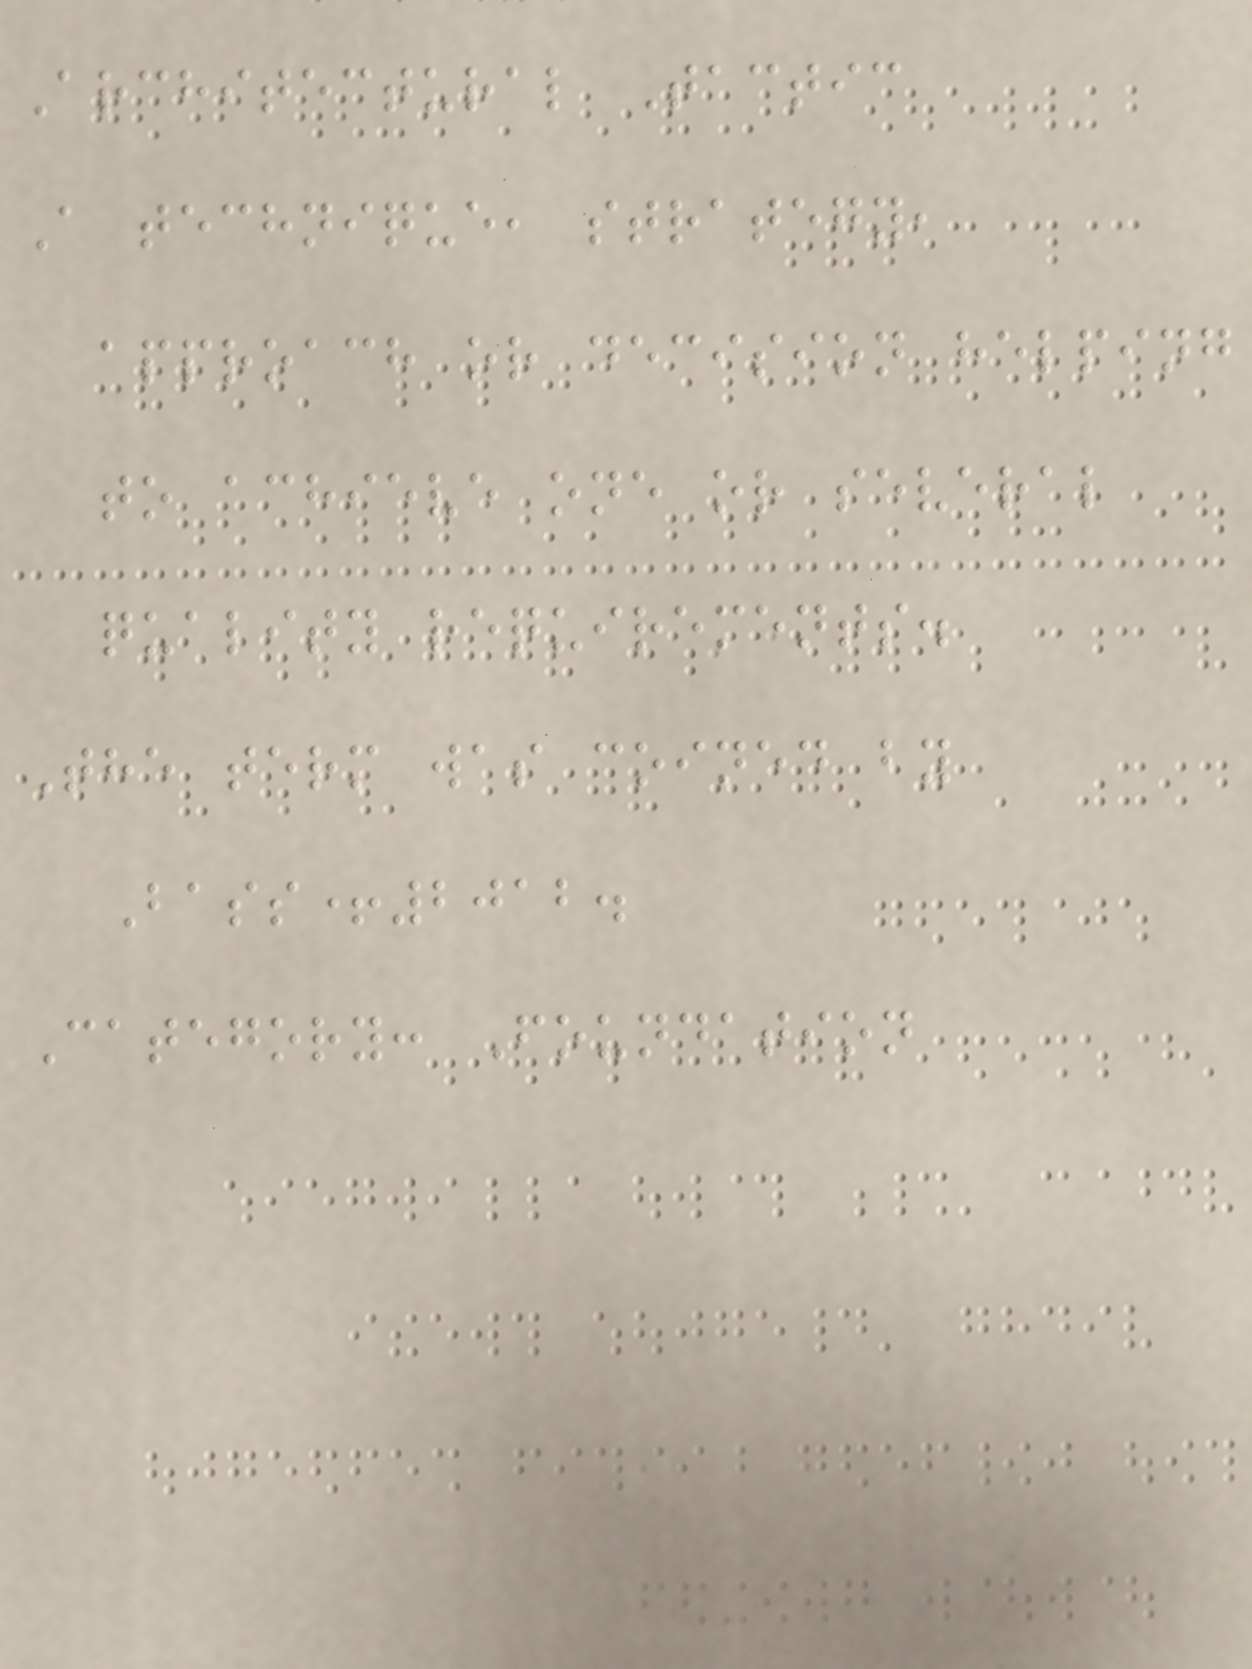Architectural Tactic
A technique, strategy,
approach or decision helping
to achieve one or several
quality requirements.
The term was coined by
Bass+2012.
Category: Foundation
